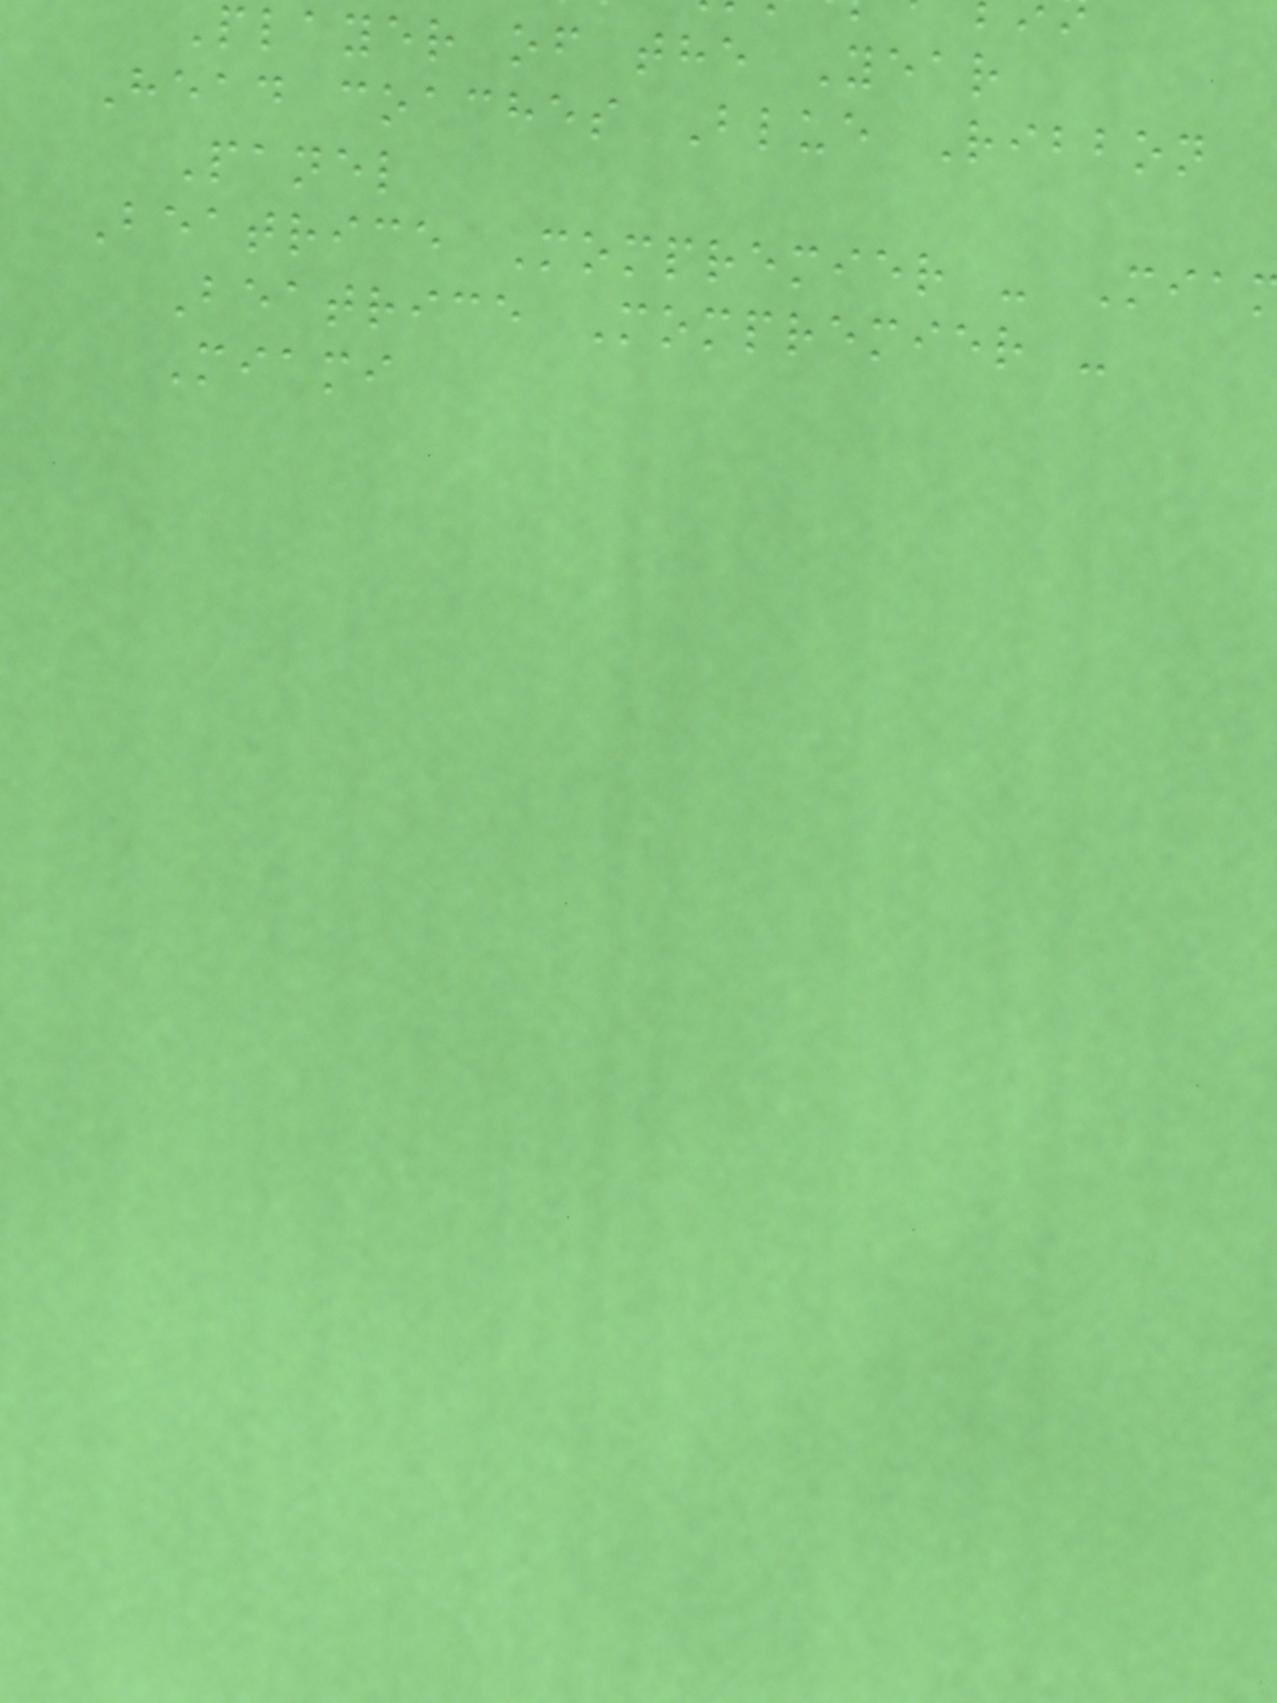Player of the Year
Head coaches Blue Ribbon
Panel
Beatrice Mompremier - Mia
Beatrice Mompremier -
Miami
